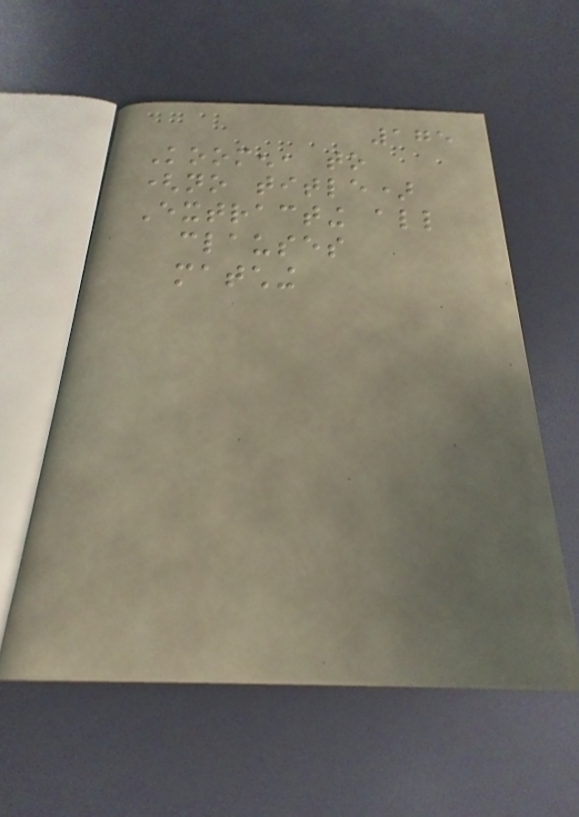175
Koomen, to
(no title)
Extracting all
clauses
matching
